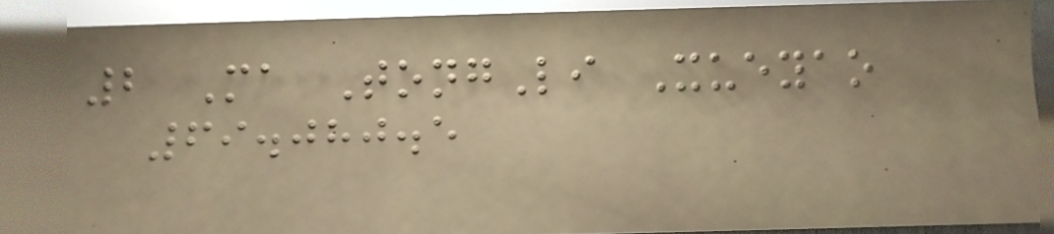2 Ma TongLi Xueyao
69.080.5
